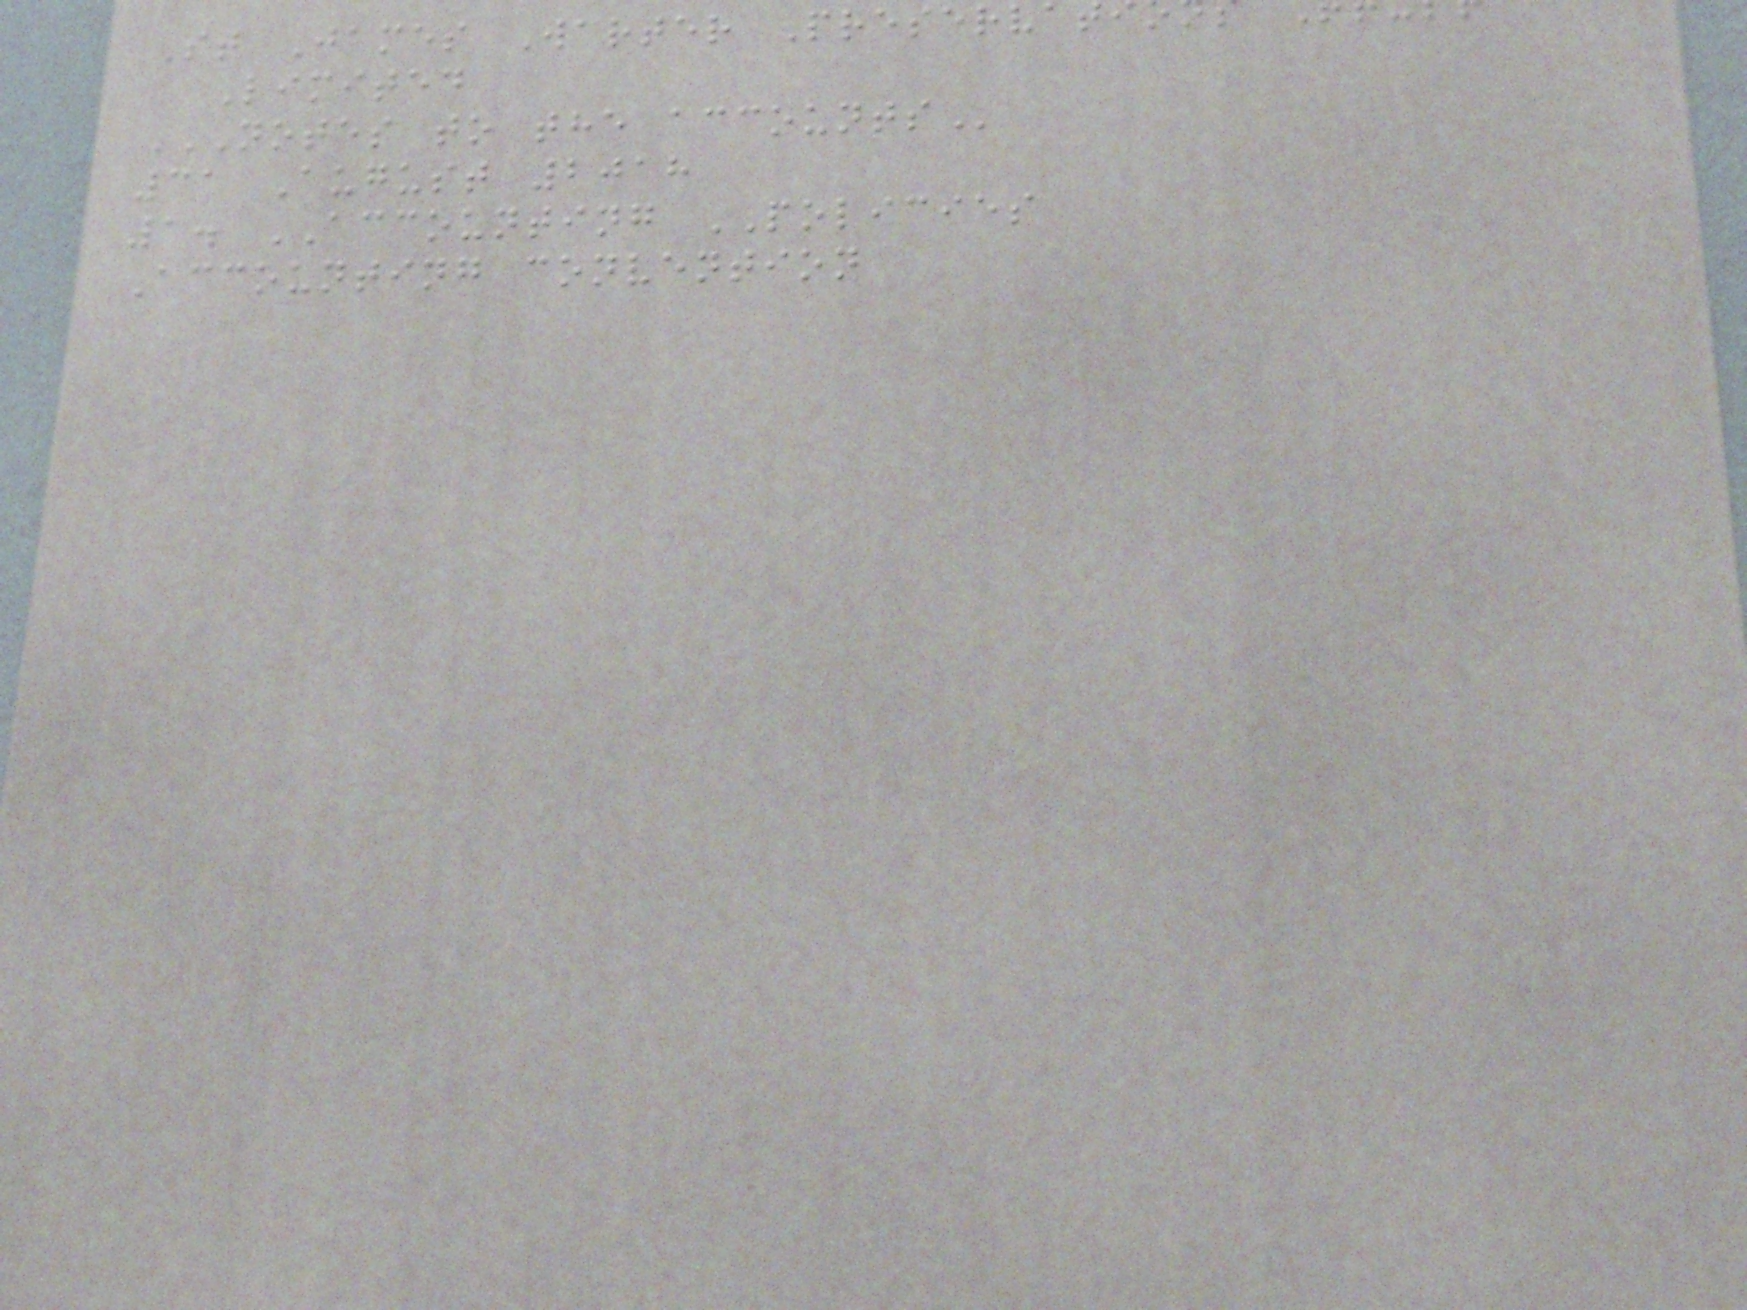St James Warter Preserva
Limited
NOTES TO THE ACCOUNTS
31 August 2018
1. ACCOUNTING POLICIES
Accounting convention
